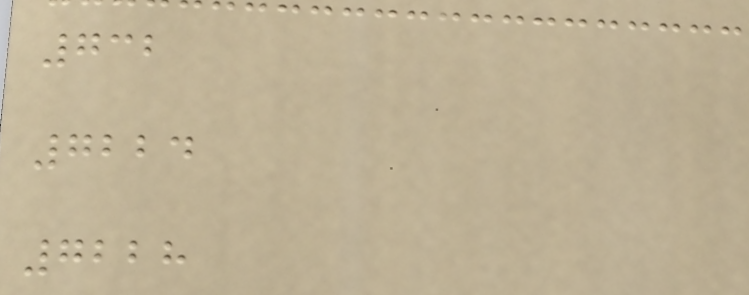732
7224
7228
